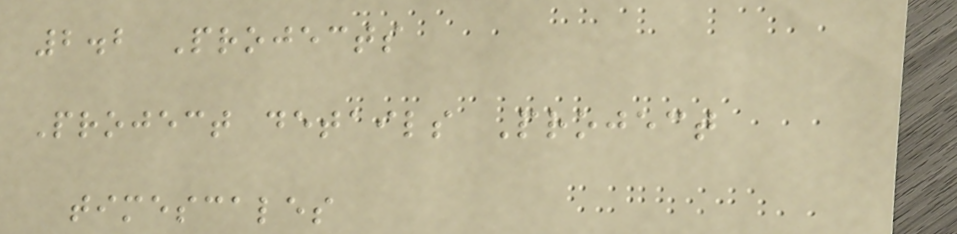2.2 Projects
Project details Project
timescales
